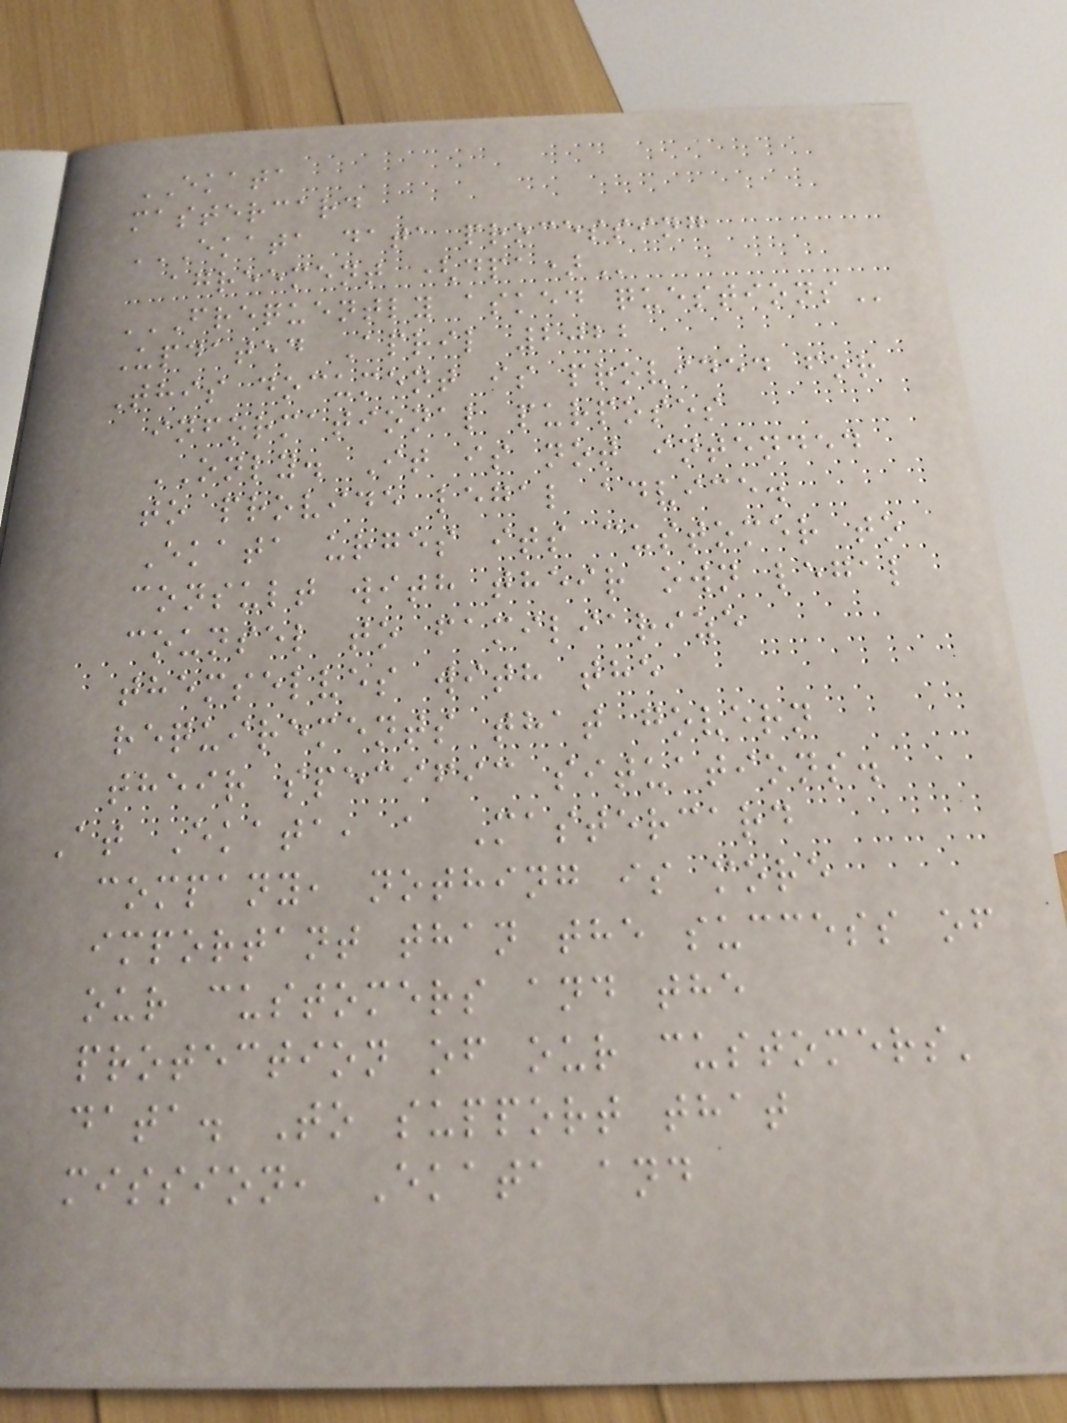EKATA
mastercard
EKATA DATA PROCESSING
AGREEMENT (DPA)
FREQUENTLY ASKED QUESTIONS
Updated April 2022
This document is provided for
informational purposes
ONLY. It is not intended
to provide legal advice.
Ekata urges its customer to
consult with their own legal
counsel to familiarize
themselves with the
requirements that govern
their specific situations.
At Ekata, a Mastercard
company, nothing is more
important than the success of
our customers and the
protection of our customers'
data. To support that
mission, Ekata and
